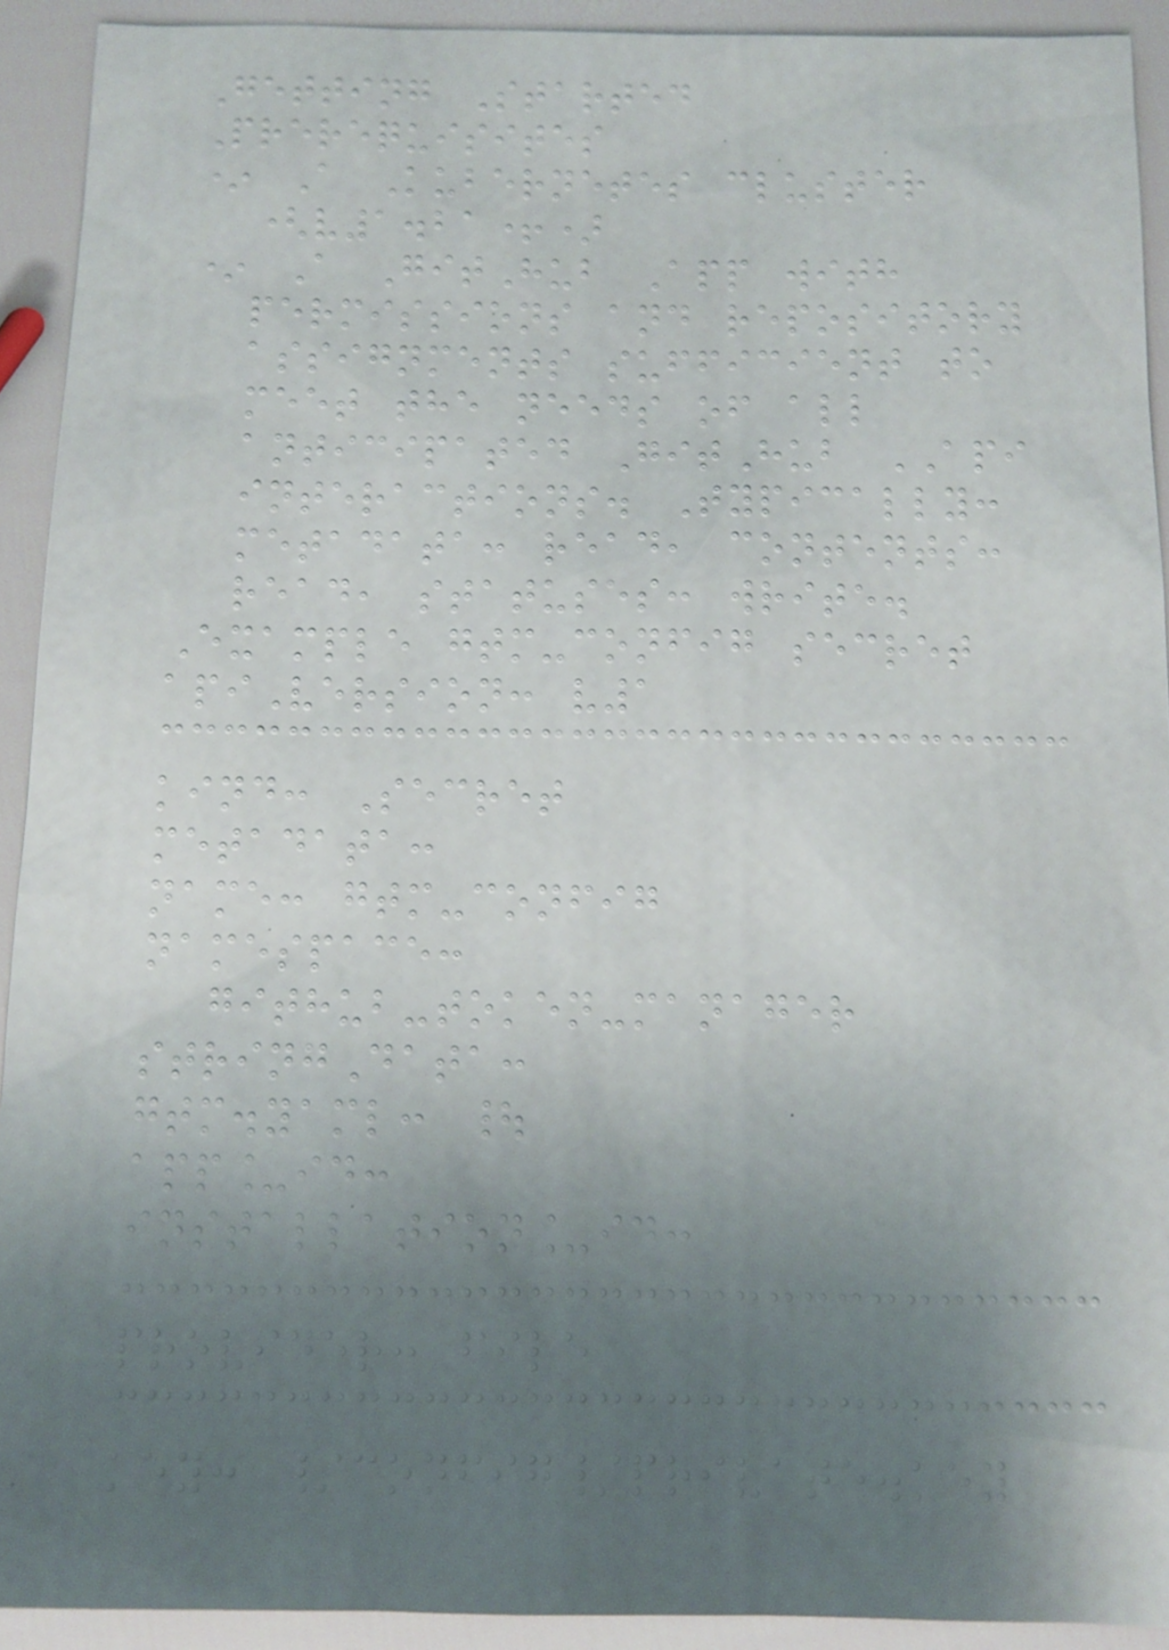Getting Started
Prerequisites
* A Kubernetes cluster
(v1.21+)
* A GitHub App with
permissions and repository
assignments sufficient to
meet the needs of all
anticipated GitHub API
interactions. Typically:
metadata: read, contents:
read, statuses: write.
Example gtm-config secret
apiVersion: v1
kind: Secret
metadata:
name: gtm-config
namespace:
github-token-manager
stringData:
gtm.yaml: |
app_id:
installation_id:
provider: file
key: /config/private.key
